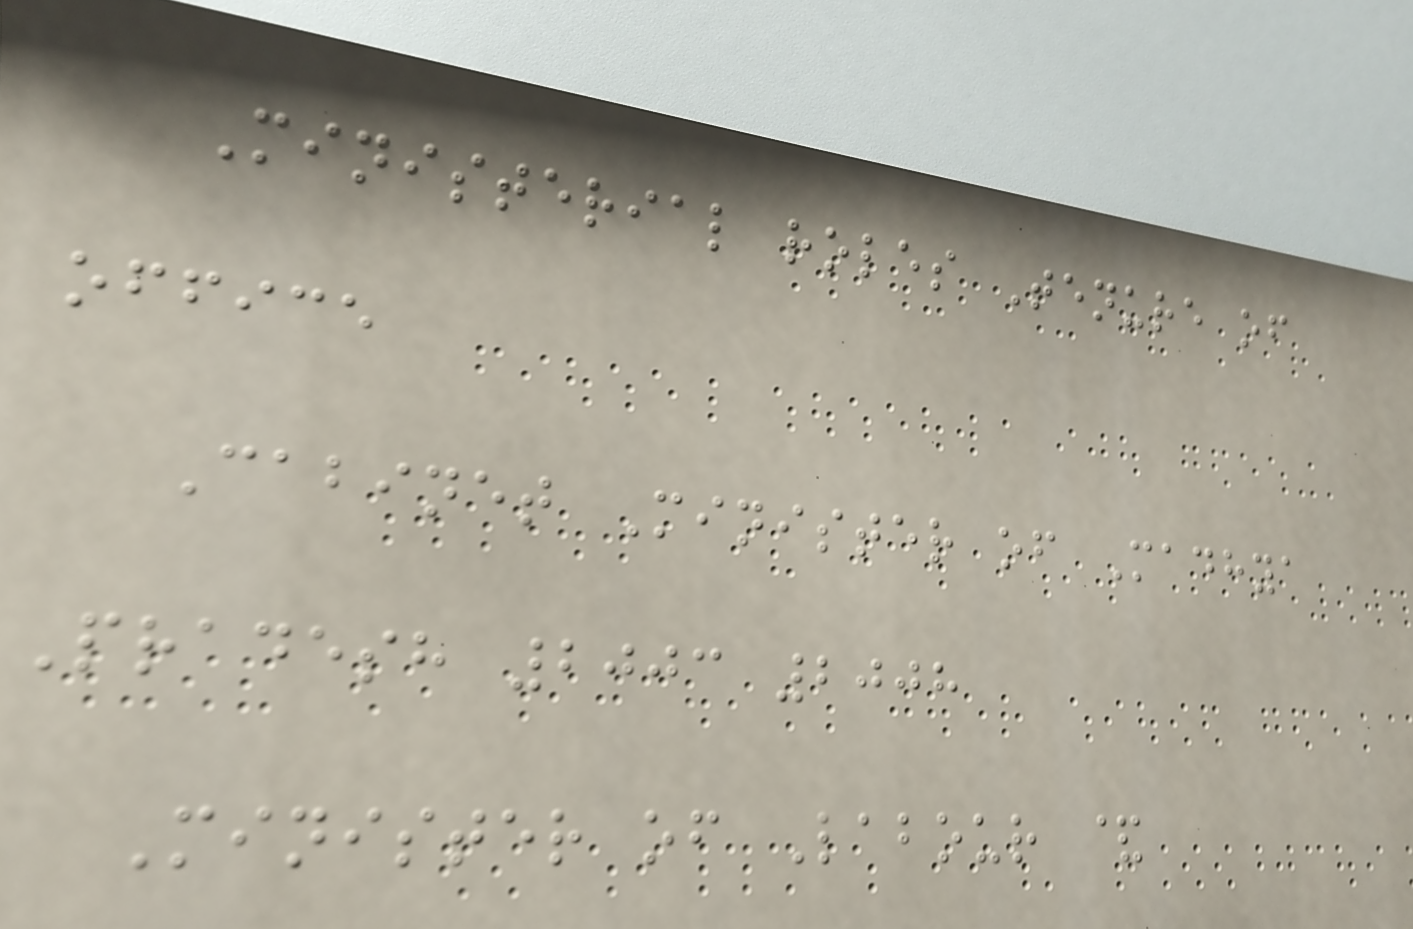Ministerial roles Tenure of
office
Cabinet Minister of Madhya
Pradesh 2003 2008
Minister of Labour &
